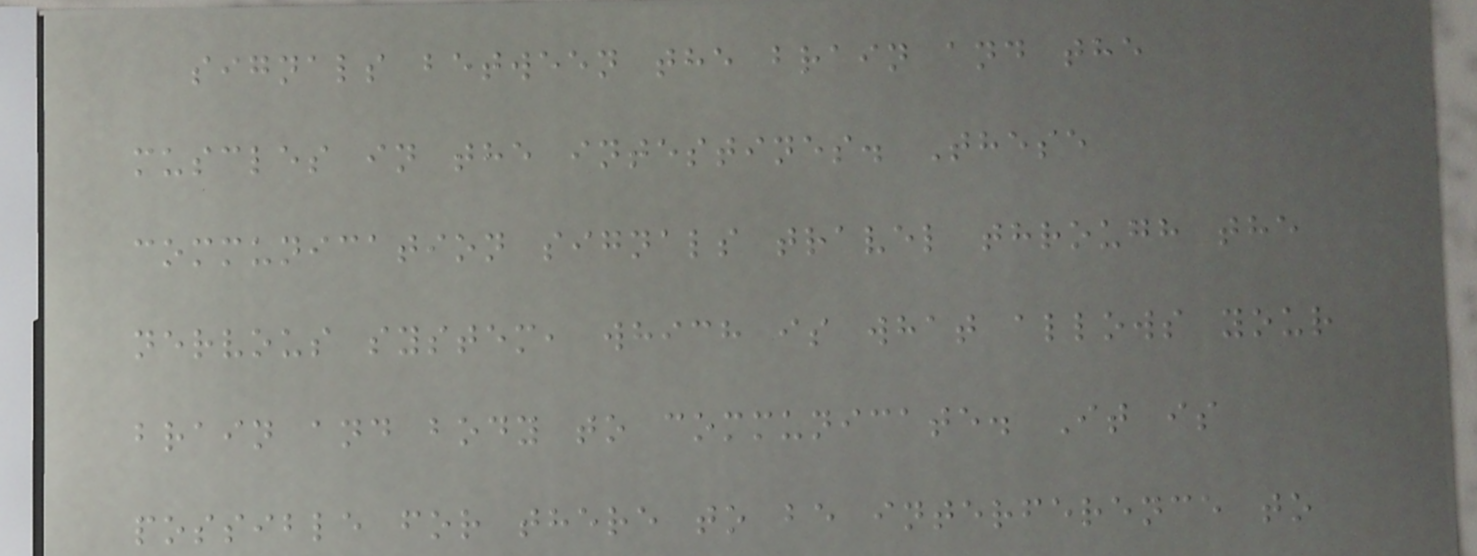signals between the brain and the
muscles in the intestines. These
communication signals travel through the
nervous system, which is what allows your
brain and body to communicate. It is
possible for there to be interference to
